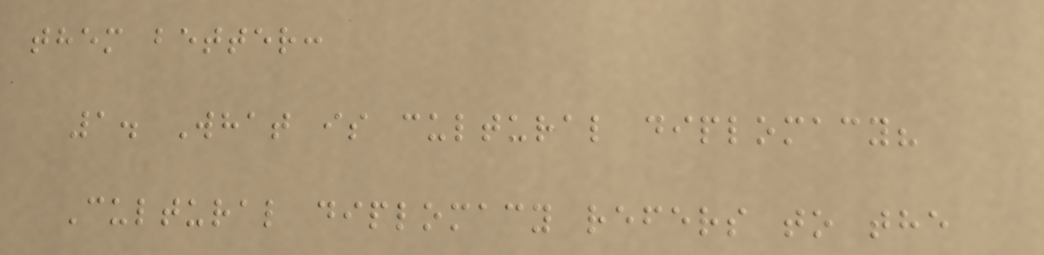them better:
1. What is cultural diplomacy?
Cultural diplomacy refers to the
